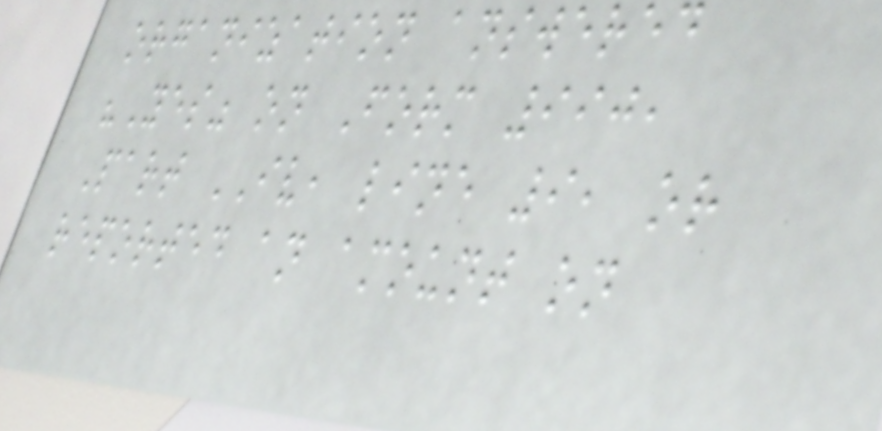organization answered
"Yes" on Form 990,
Part IV, line 9, or
reported an amount on
